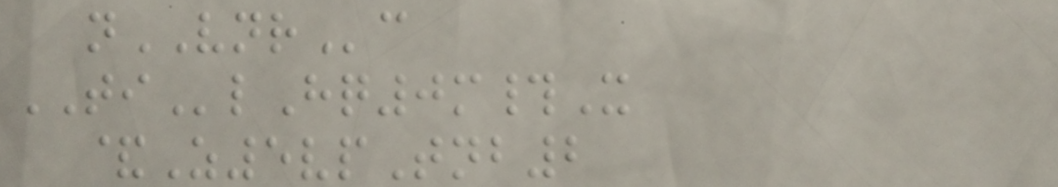nVNRc
TIlHq0m#X
&Z5vpTnb2
